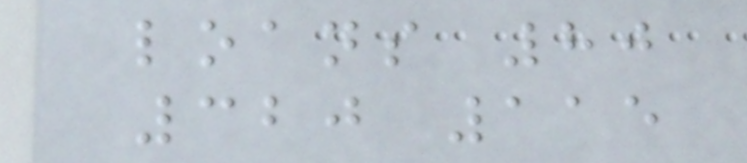loans 80
320 115
